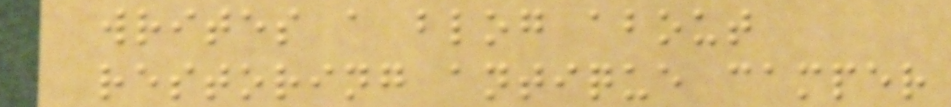writes a blog about
restoring antique camper
